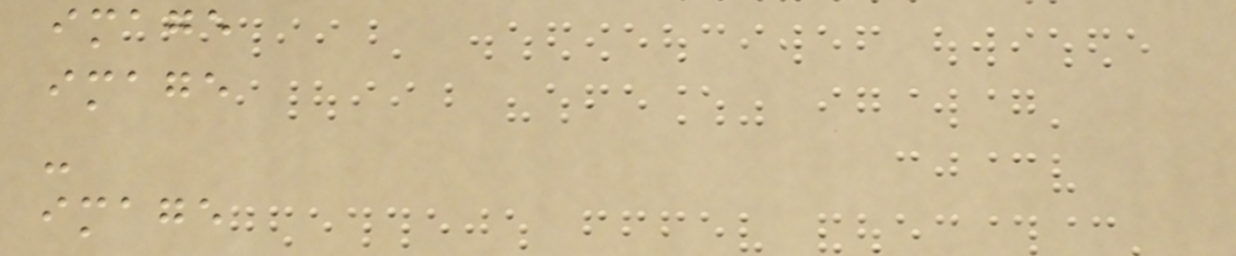image
image
-
image
